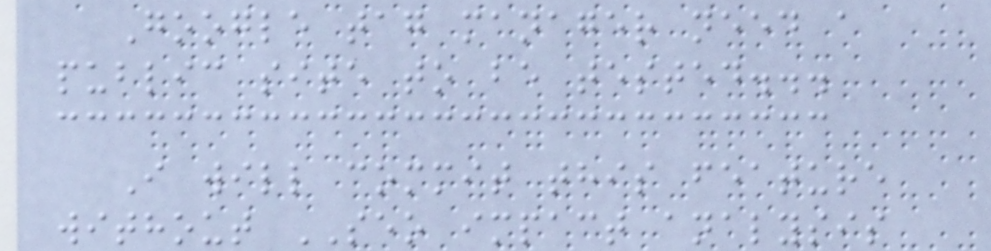Google tag manager need a
public site to be tested...
I will commit this feature
without SEO impact analysis
